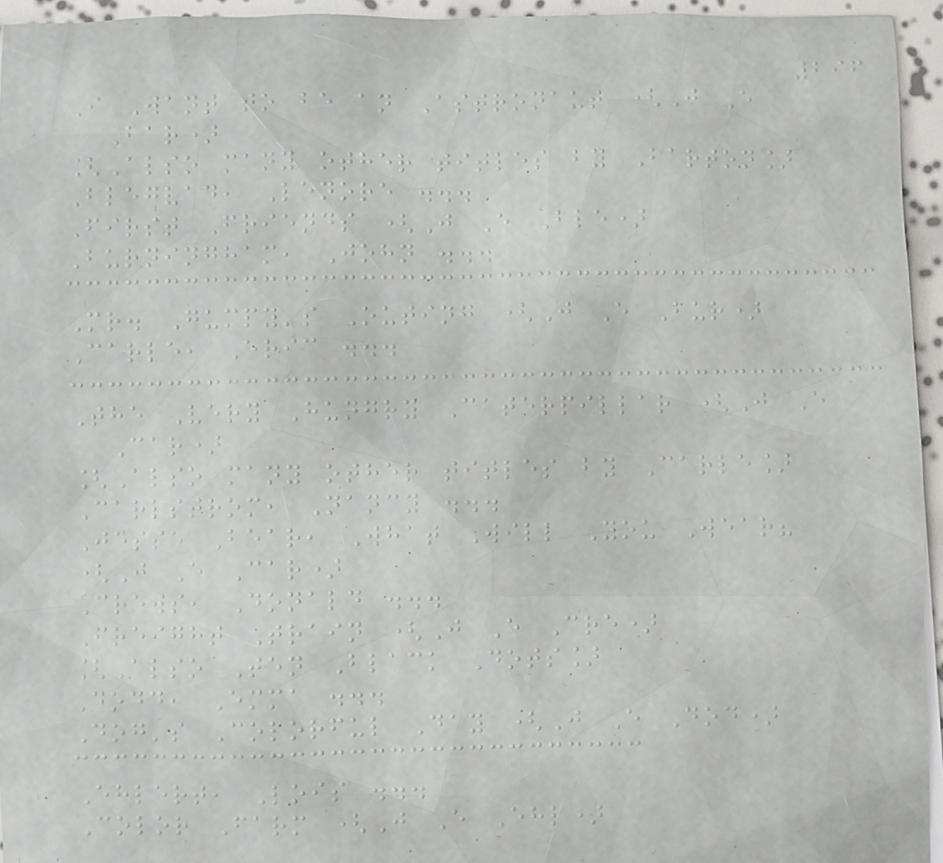296
I Want to be an Astronaut (J E
Bar)
[Also many other titles by Barton]
Blegvad, Lenore ...
First Friends (J E Ble)
Burningham, John ...
Mr. Gumpy's Outing (J E Bur)
Carle, Eric ...
The Very Hungry Caterpillar (J E
Car)
[Also many other titles by Carle]
Carlstrom, Nancy ...
Jesse Bear, What Will You Wear?
(J E Car)
Crews, Donald ...
Freight Train (J E Cre)
[Also Ten Black Dots]
Dodd, Emma ...
Dog's Colorful Day (J E Dod)
Ehlert, Lois ...
Color Farm (J E Ehl)
